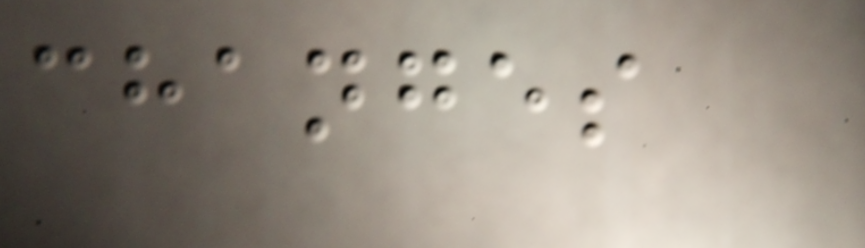changes
